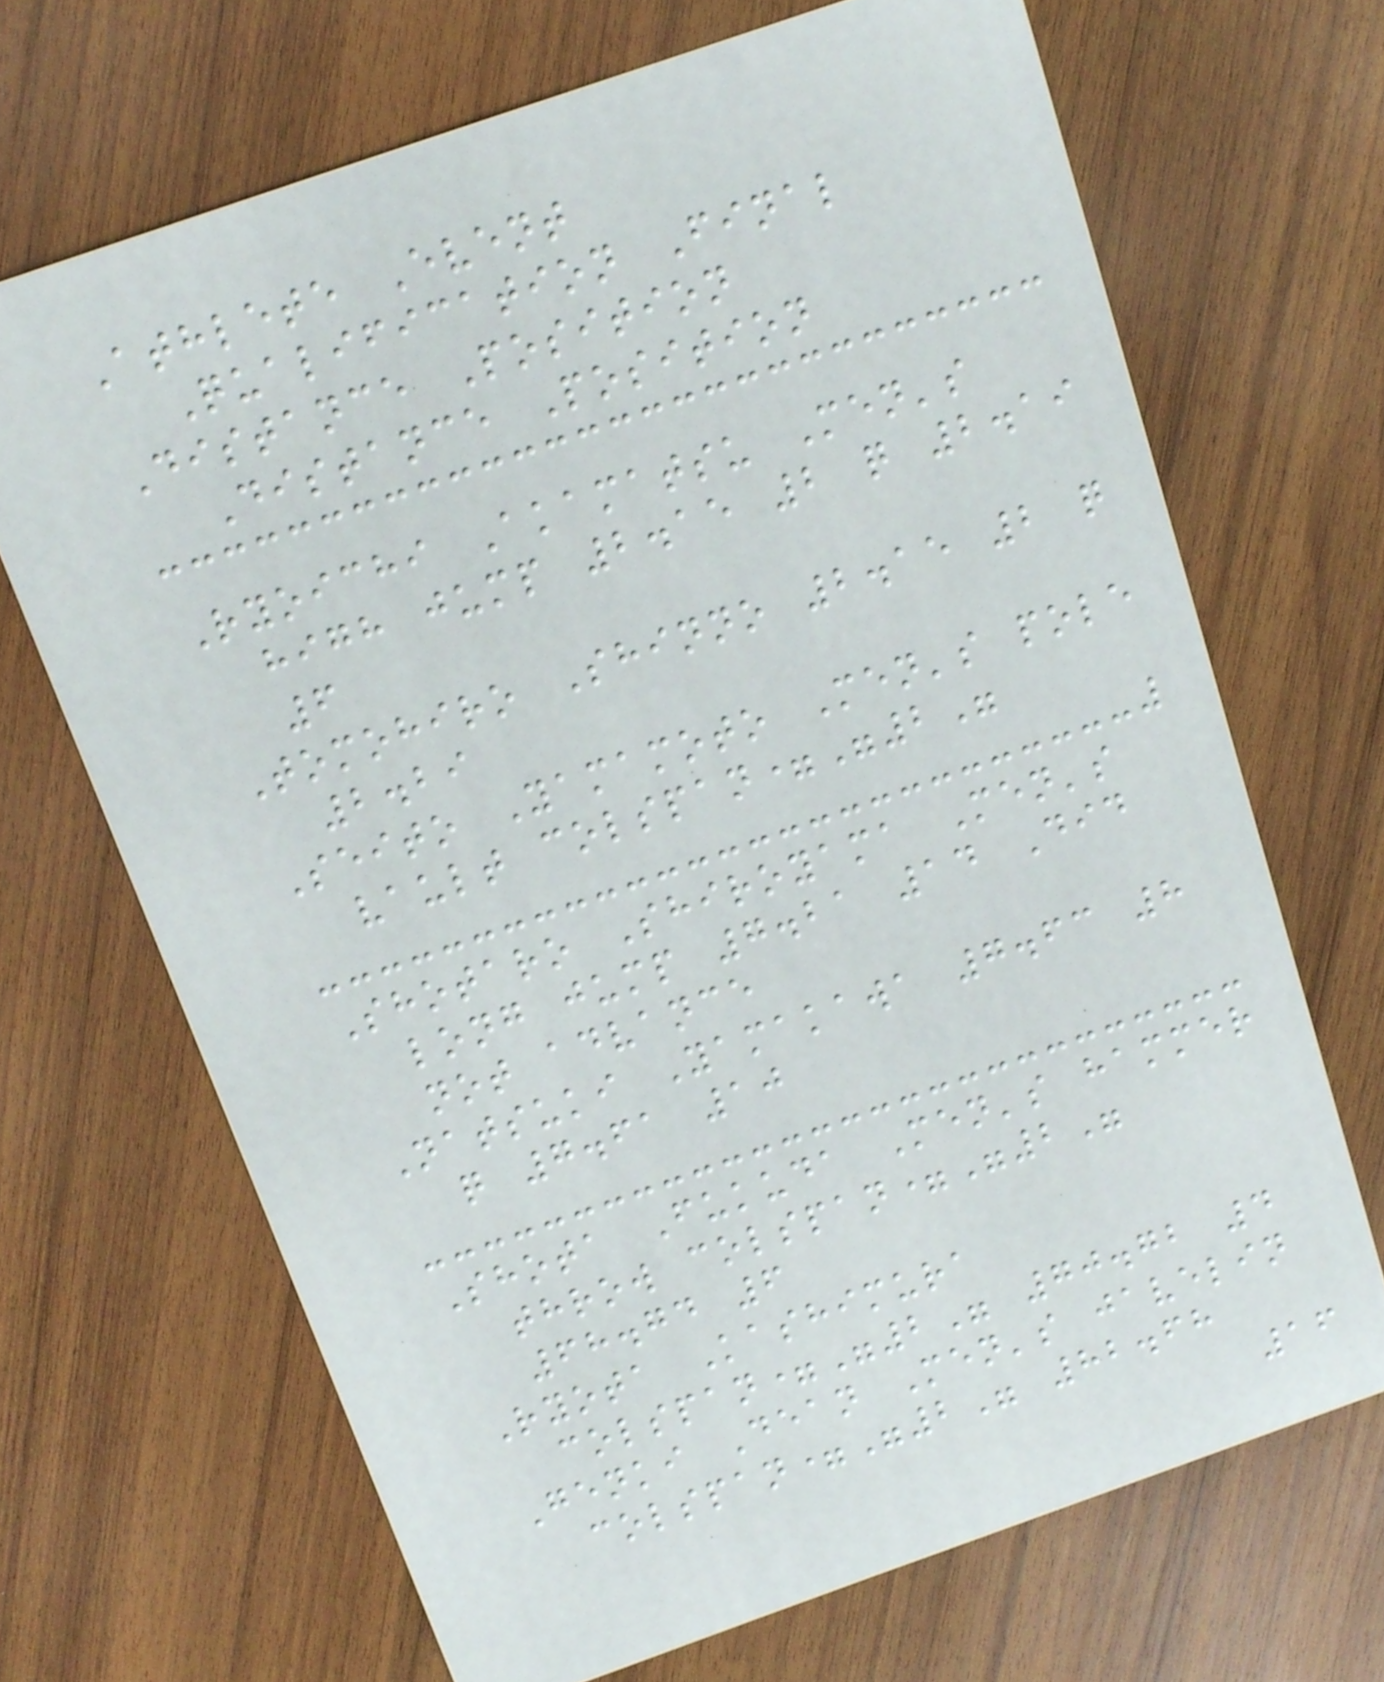Athlete Event
Qualification Final
Distance Position
Distance Position
Ryoichi Akamatsu Men's
high jump 2.15 2 q 2.19
6
Tomohiro Shinno 2.15 2 q
2.29
Seito Yamamoto Men's pole
vault colspan="2"
Shotaro Shiroyama Men's
long jump 7.21 14 Did
not advance
Natsuki Yamakawa 7.63 8
q 7.61 10
Shota Fukuda Men's hammer
throw colspan="2"
68.74 6
Ryota Kashimura
colspan="2" 70.72 4
Genki Dean Men's javelin
colspan="2" 82.68
16
